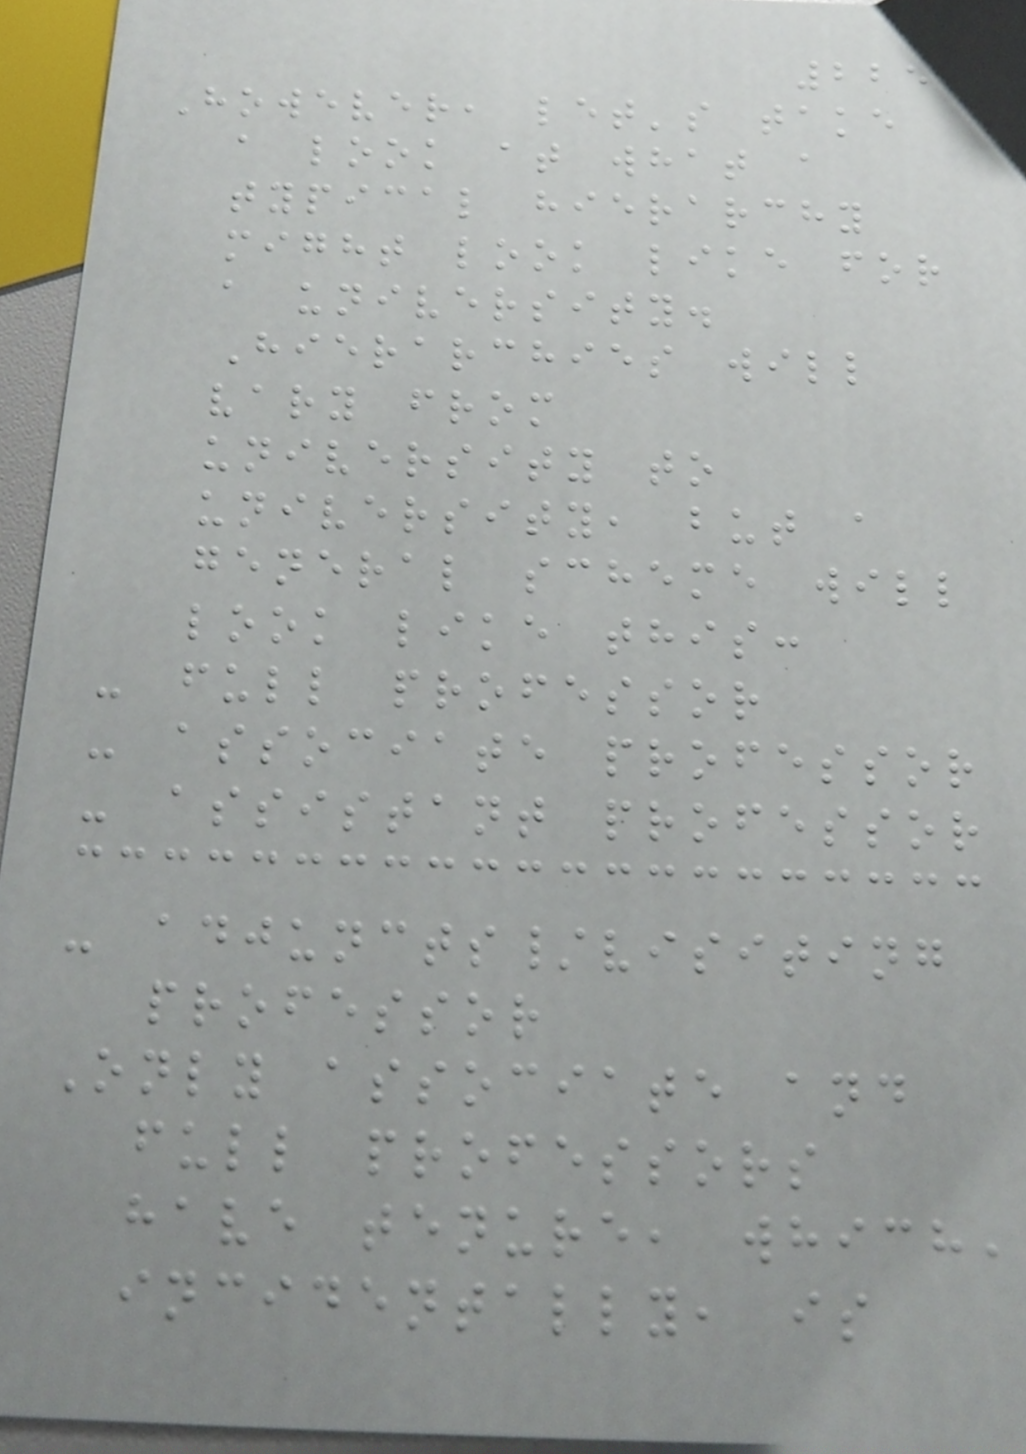225
However, let's take
a look at what a
typical hierarchy
might look like for
a university.
Hierarchies will
vary from
university to
university, but a
general scheme will
look like this:
- full professor
- associate professor
- assistant professor
- adjuncts/visiting
professor
Only associate and
full professors
have tenure, which,
incidentally, is
